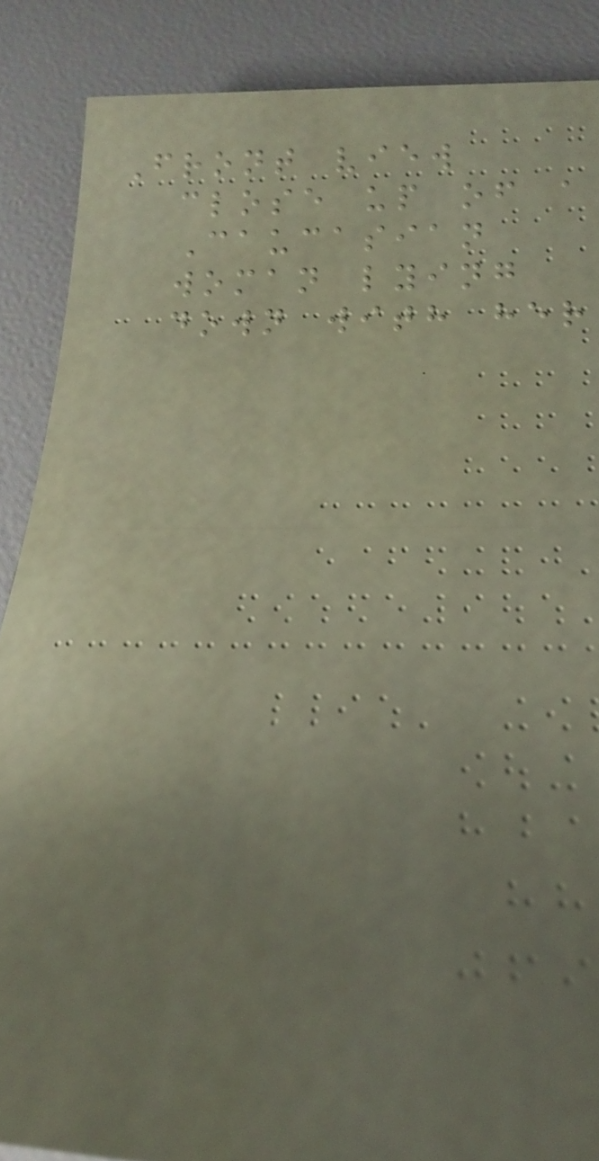Front view
close up of a
Caucasian
woman lying
down with her
